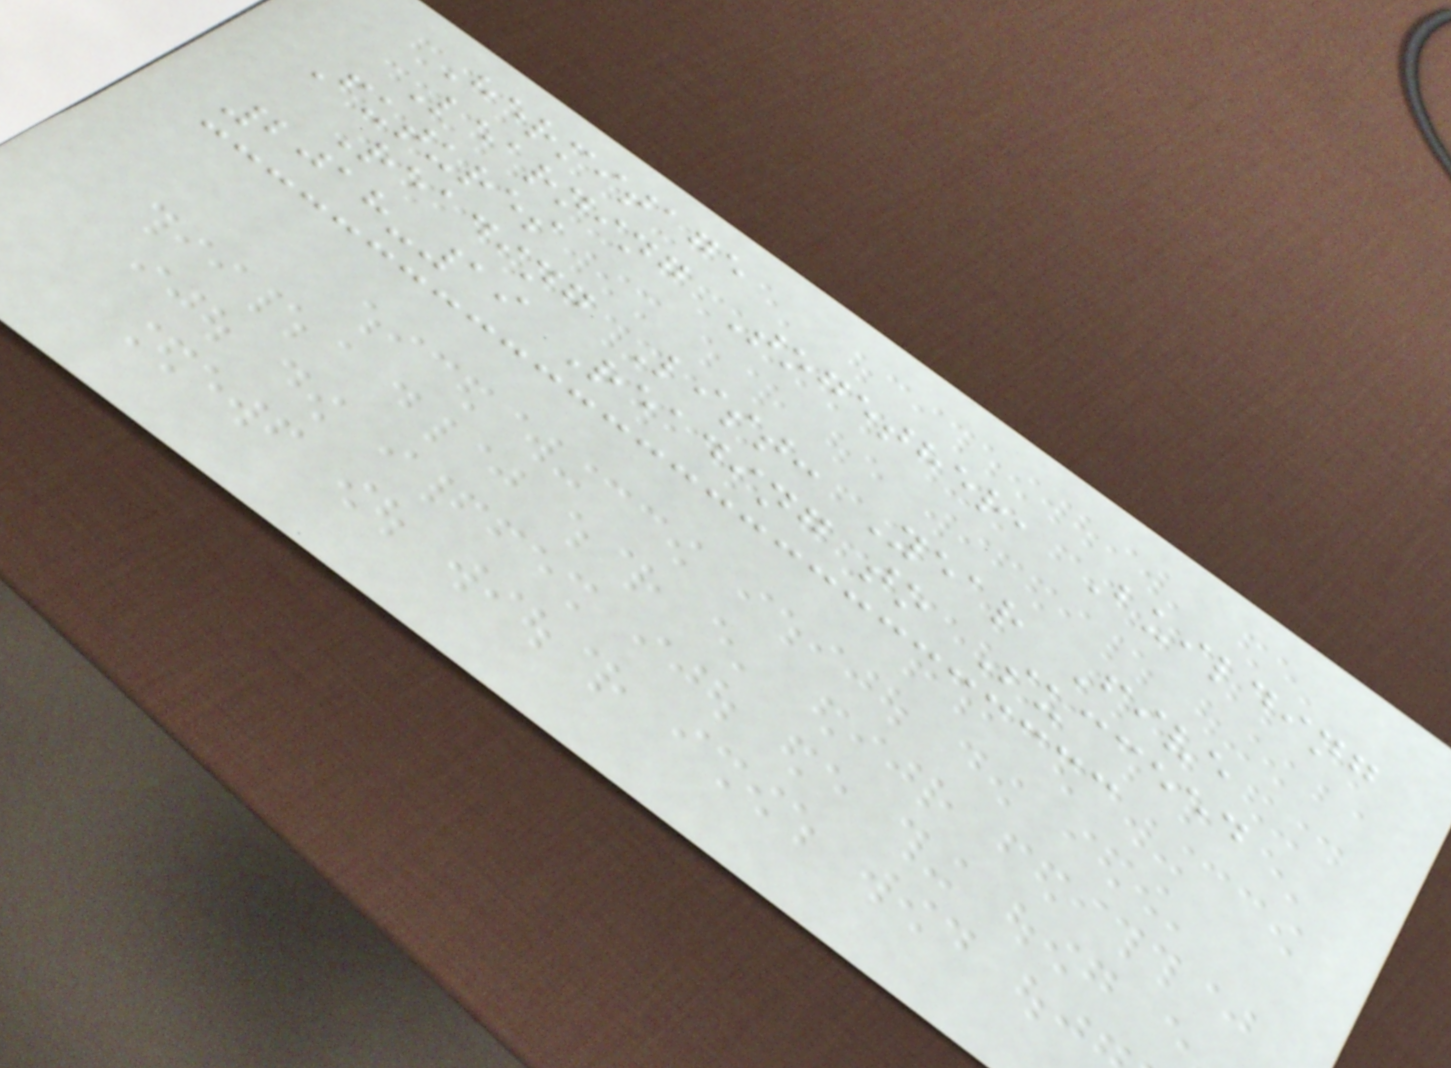Hermitage
Learning Together, Building
Futures
Reading List: Year Five
2018-19 Reading to Succeed
